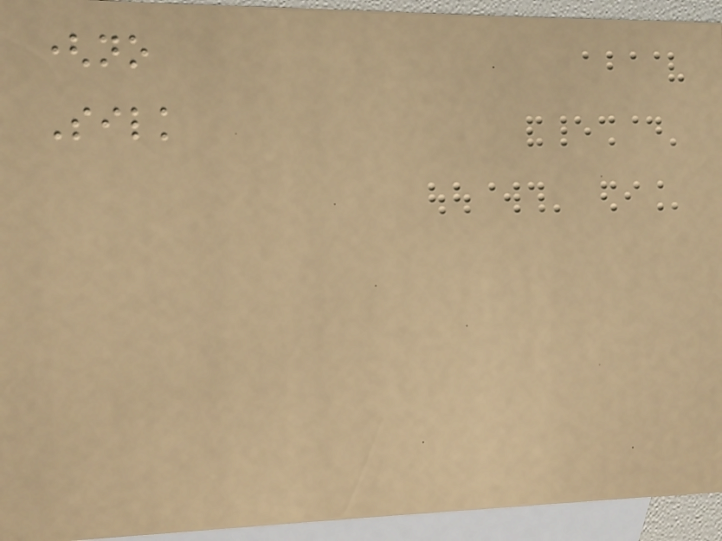(no
Silk
